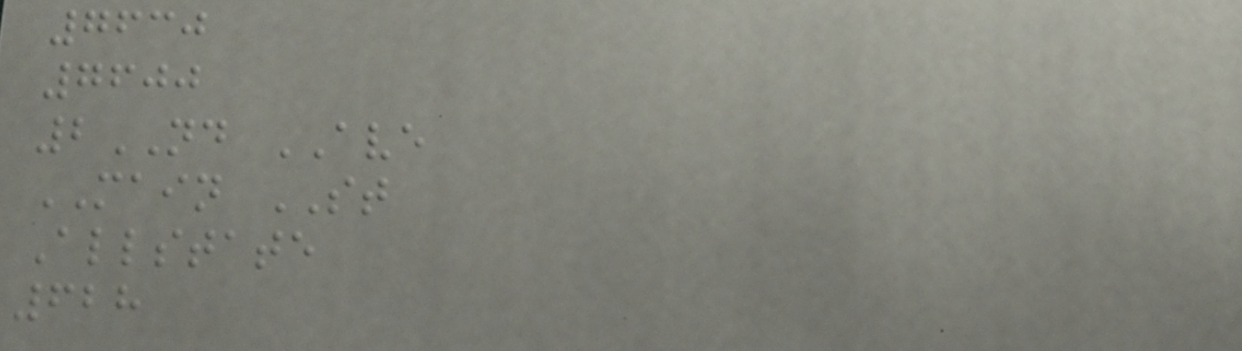7630
7600
2ND AVE
MAIN ST
Allstate
628
